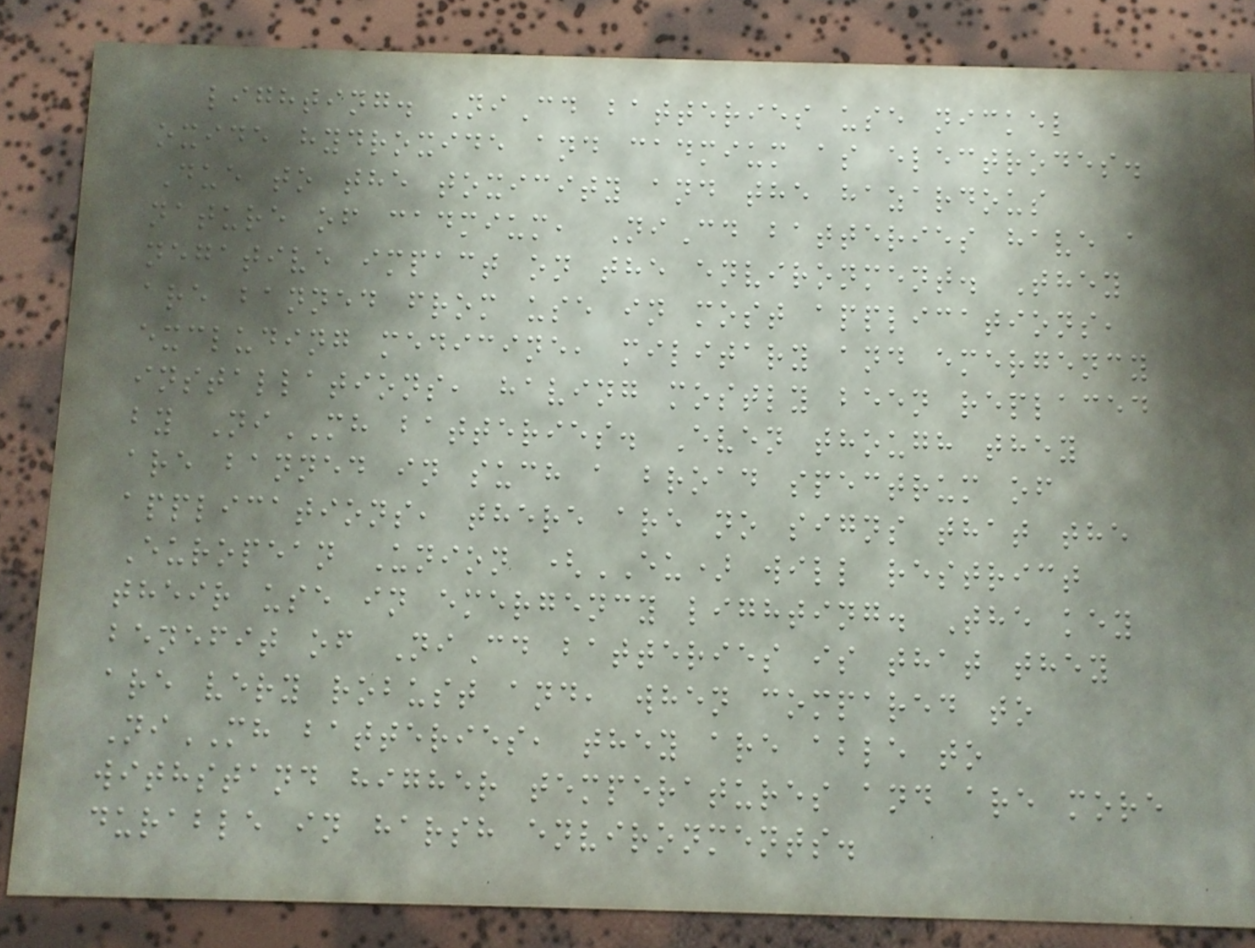lighting. NiCd batteries use nickel
oxide hydroxide and cadmium as electrodes.
Due to the toxicity and the hazardous
nature of cadmium, NiCd batteries have a
negative impact on the environment. They
are banned from use in most applications,
excluding medicine, military and emergency
installations, having mostly been replaced
by NiMH batteries. Even though they
are banned in such a broad spectrum of
applications, there are no signs that the
European Union (EU) will restrict
their use in emergency lighting. The key
benefit of NiCd batteries is that they
are very robust and, when compared to
NiMH batteries, they are able to
withstand higher temperatures and are more
durable in harsh environments.
